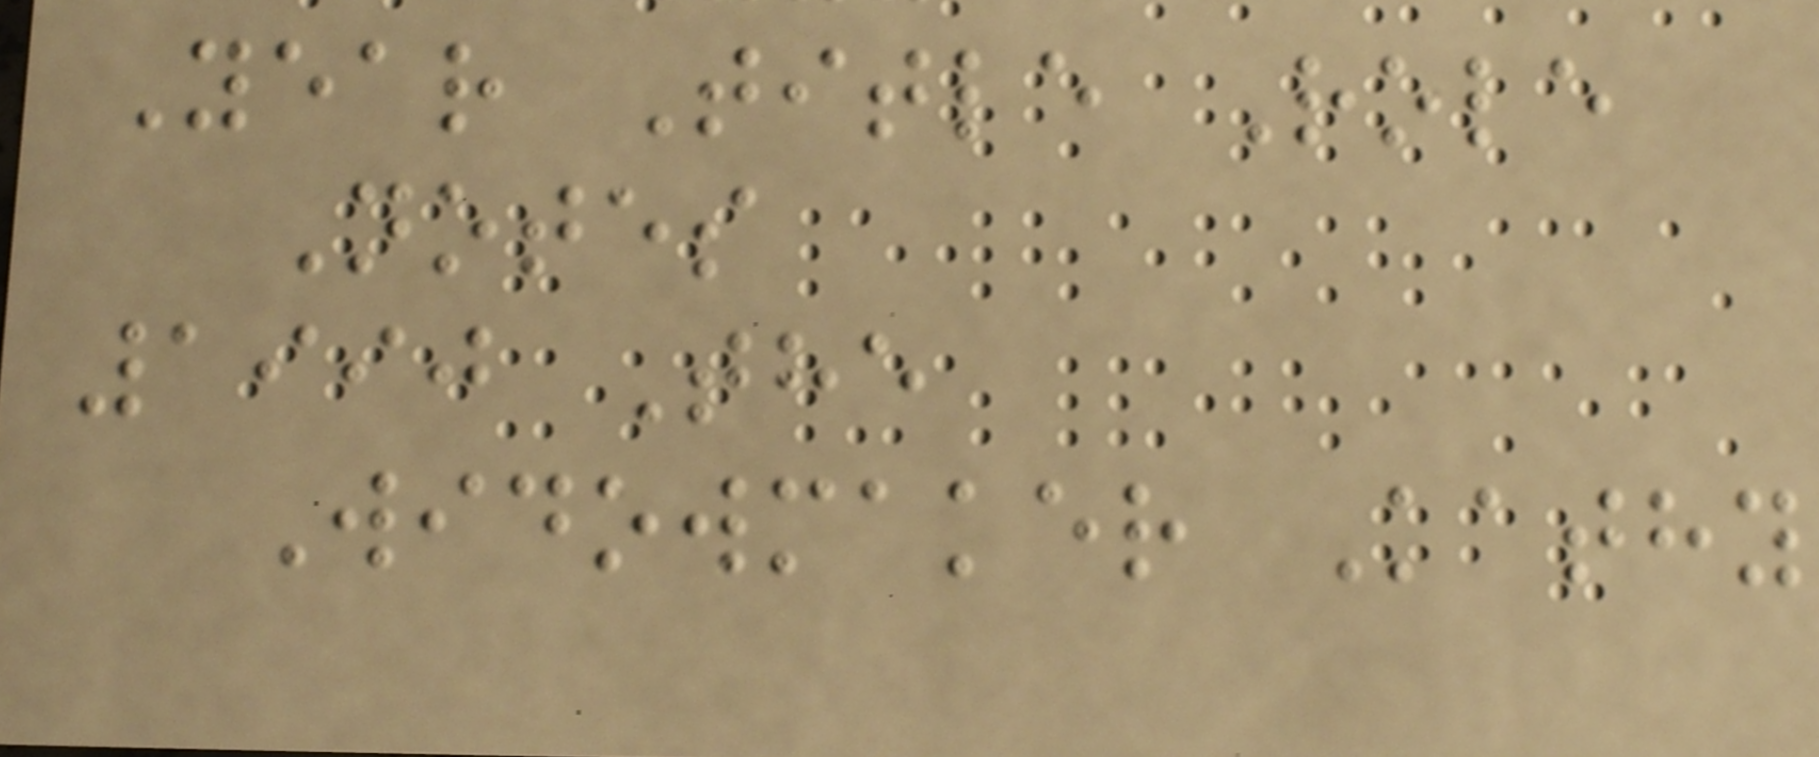Year Title Role
Notes
1990 The
Widowmaker Kathy
